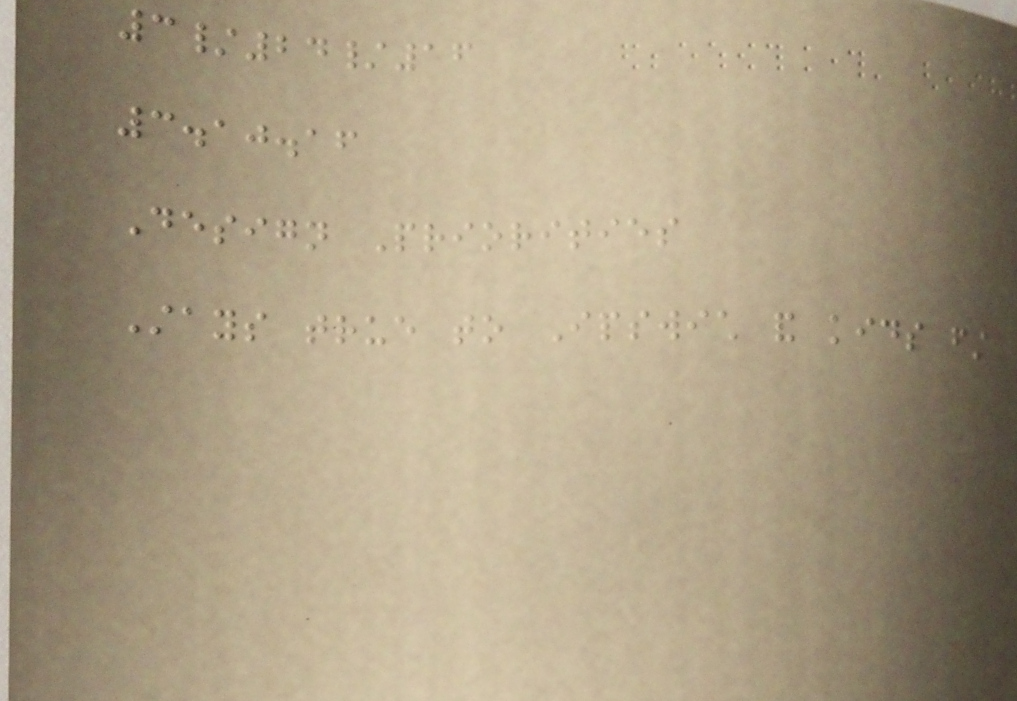3/24/16
3.10.16
Design Priorities
Stays true to Ipswich and kids first
